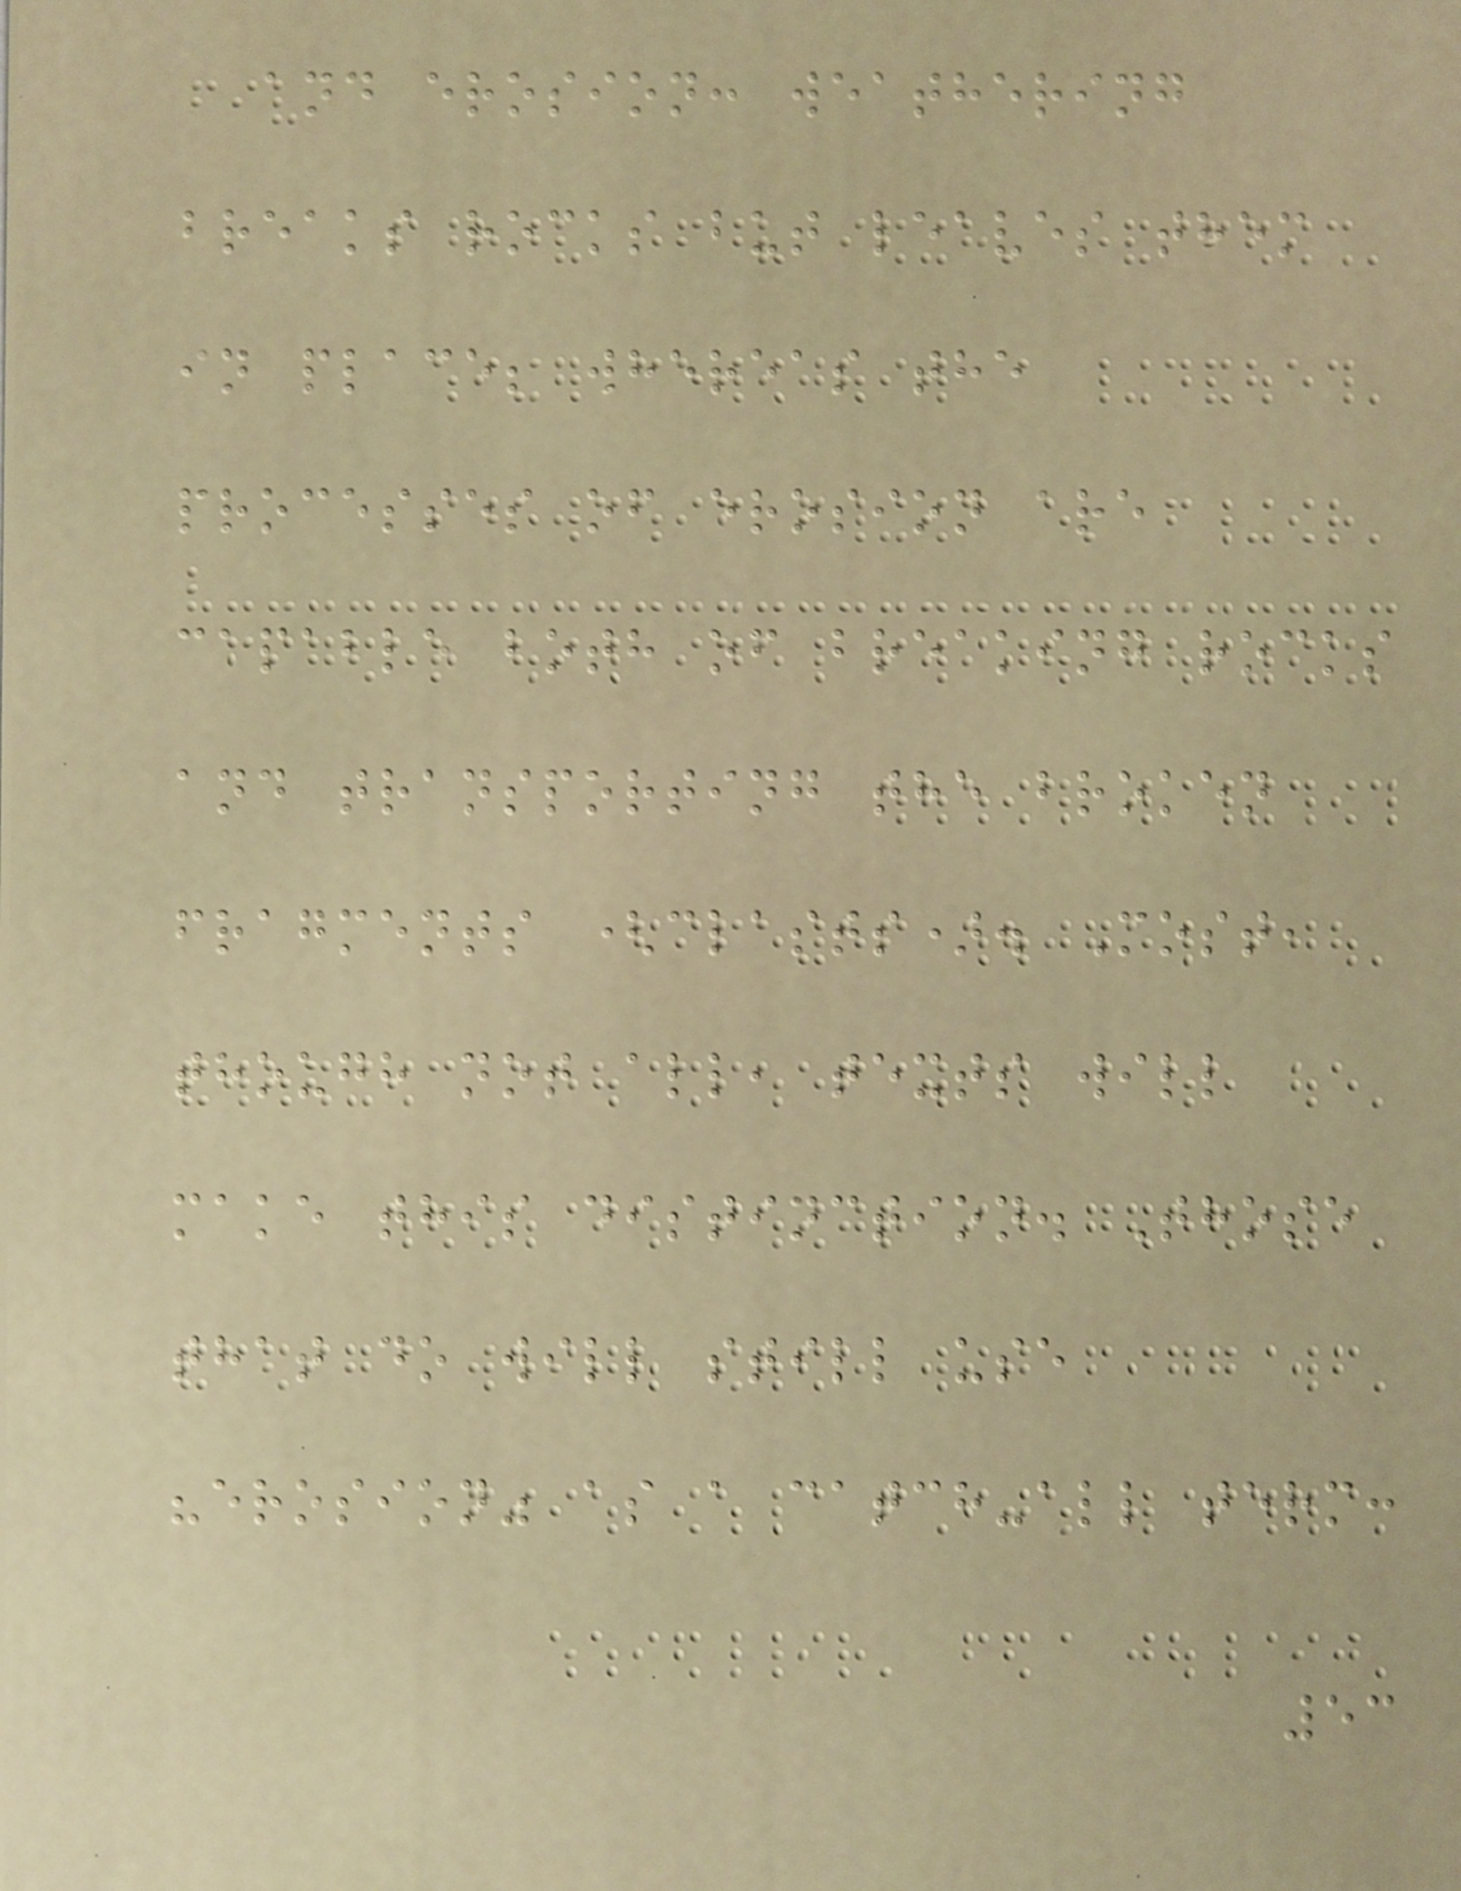and erosion: weathering
breaks rocks but leaves them
in place; whereas the
processes of erosion are
capable both of breaking rocks
and transporting the broken
fragments (clasts). Most,
though not all, texts will
make this distinction. Those
that do will still use
"erosion" as a catch-all term:
53
